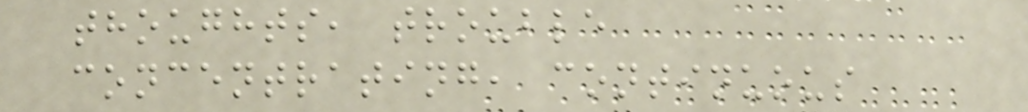thoughts, trouble
concentrating, continuous
